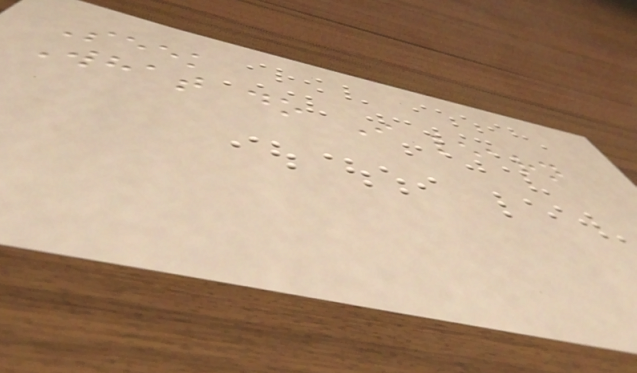Seek
What do I learn
